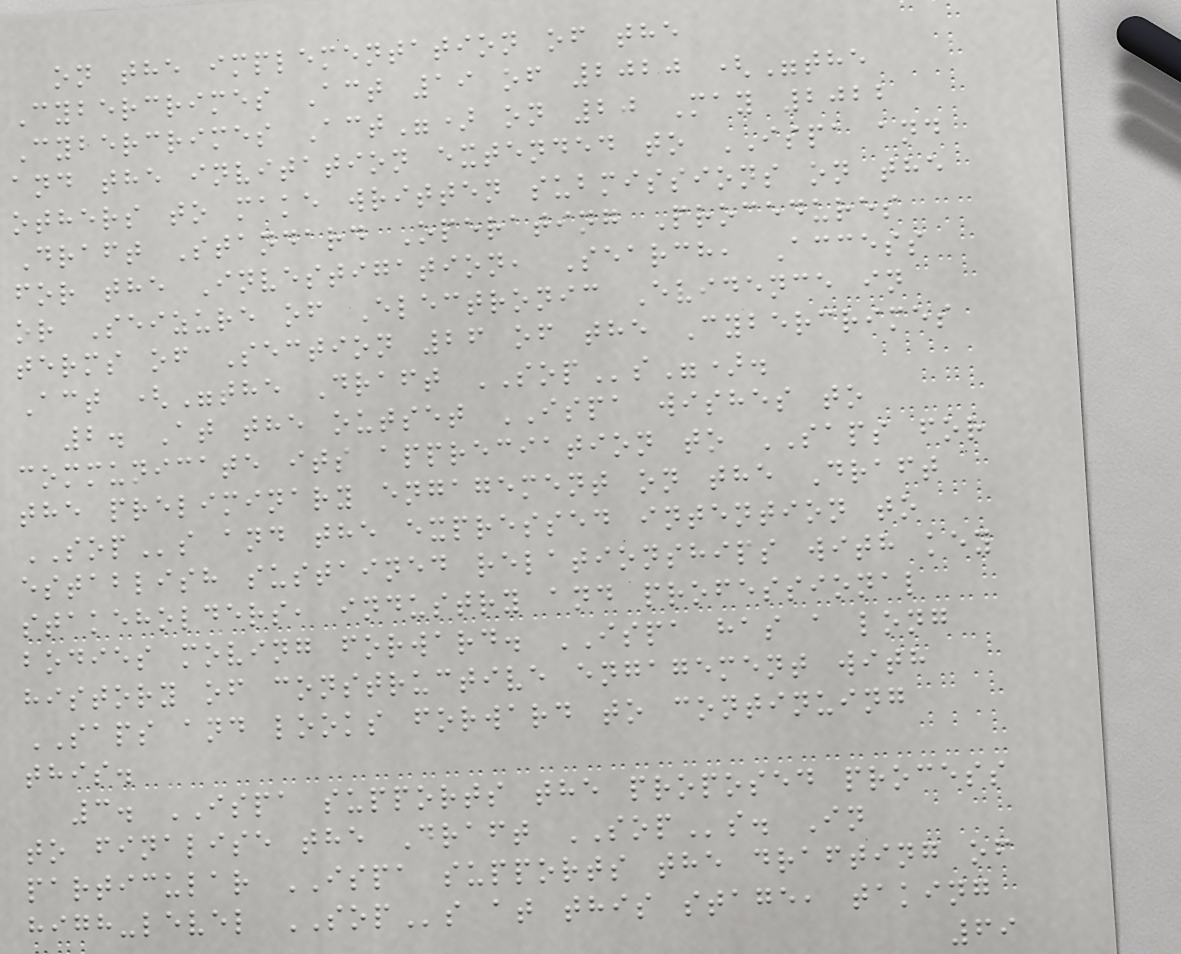on the implementation of the
Cybercrimes Act 19 of 2020 ("the
Cybercrimes Act") on 20 May 2022
and the invitation extended to ISPA and
others to make written submissions on the
Draft Standard Operating Procedures
for the Investigation, Search, Access
or Seizure of Electronic Evidence in
terms of Section 26 of the Cybercrimes
Act ("the Draft SOPs").
2. At the outset ISPA wishes to
communicate its appreciation to SAPS for
the preliminary engagement on the Draft
SOPs and the expressed intention to
establish sustained relationships with key
stakeholders, industry and professional
bodies moving forward. ISPA has a long
history of constructive engagement with
SAPS and looks forward to continuing
this.
3. ISPA supports the proposed process
to finalise the Draft SOPs. In
particular ISPA supports the drafting of
high-level SOPs at this stage, taking
69
